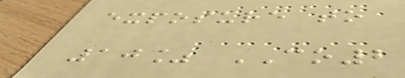exposure to
10% CO2
